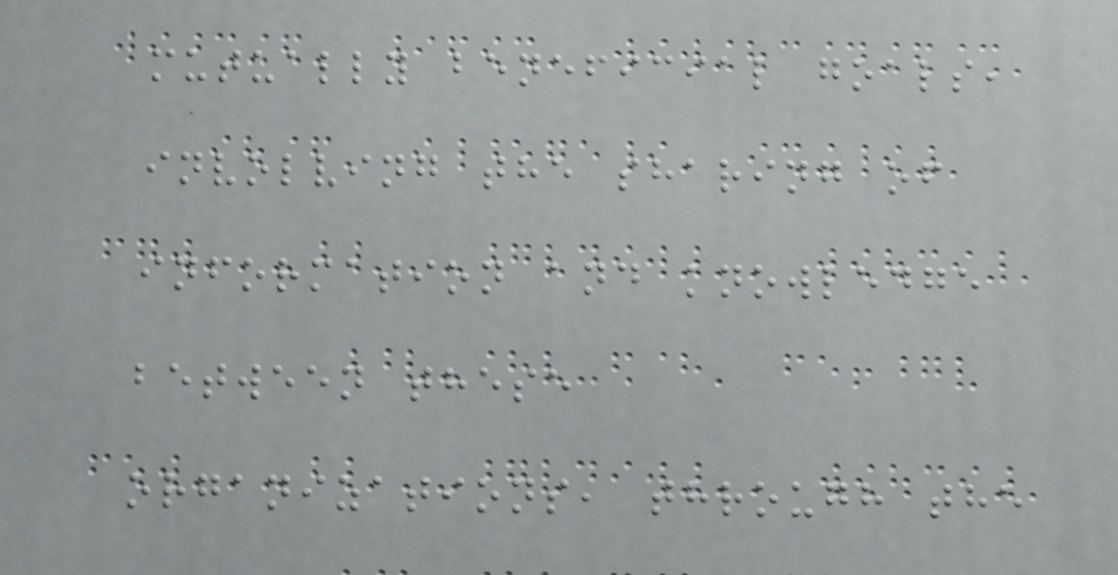mutually beneficial goals,
involving the sharing of
information and knowledge
between these
organizations, through the
